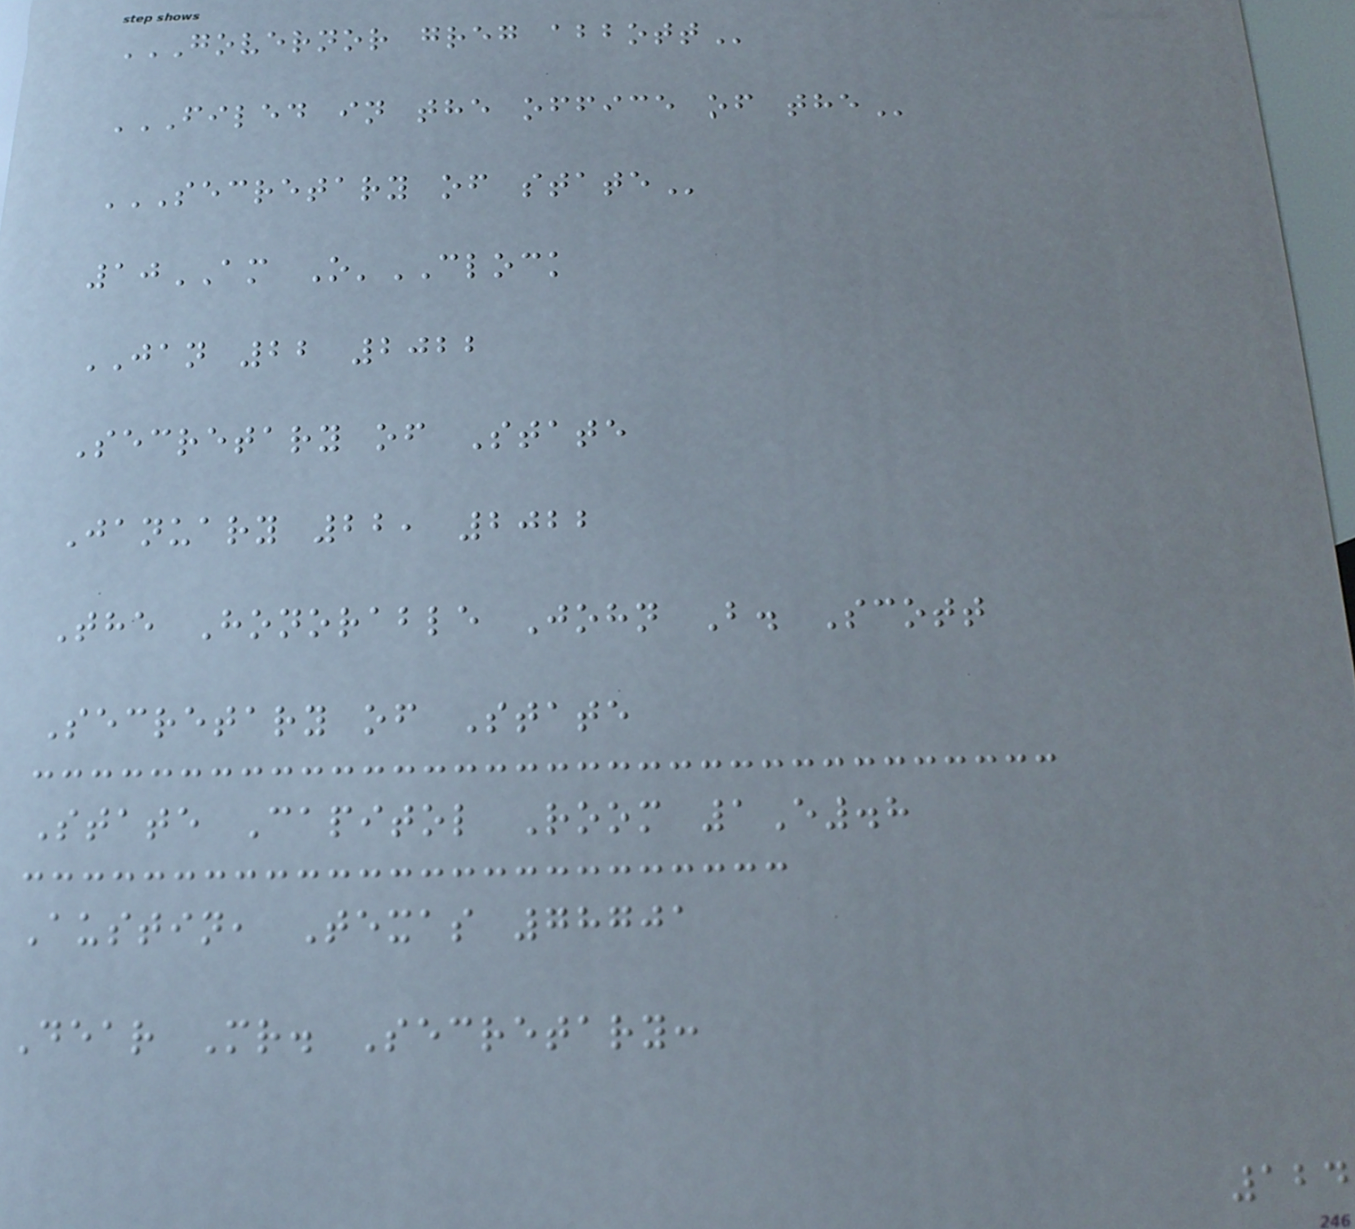GOVERNOR GREG ABBOTT
FILED IN THE OFFICE OF THE
SECRETARY OF STATE
10AM O'CLOCK
JAN 22 2022
Secretary of State
January 22, 2022
The Honorable John B. Scott
Secretary of State
State Capitol Room 1E.8
Austin, Texas 78701
Dear Mr. Secretary:
124
